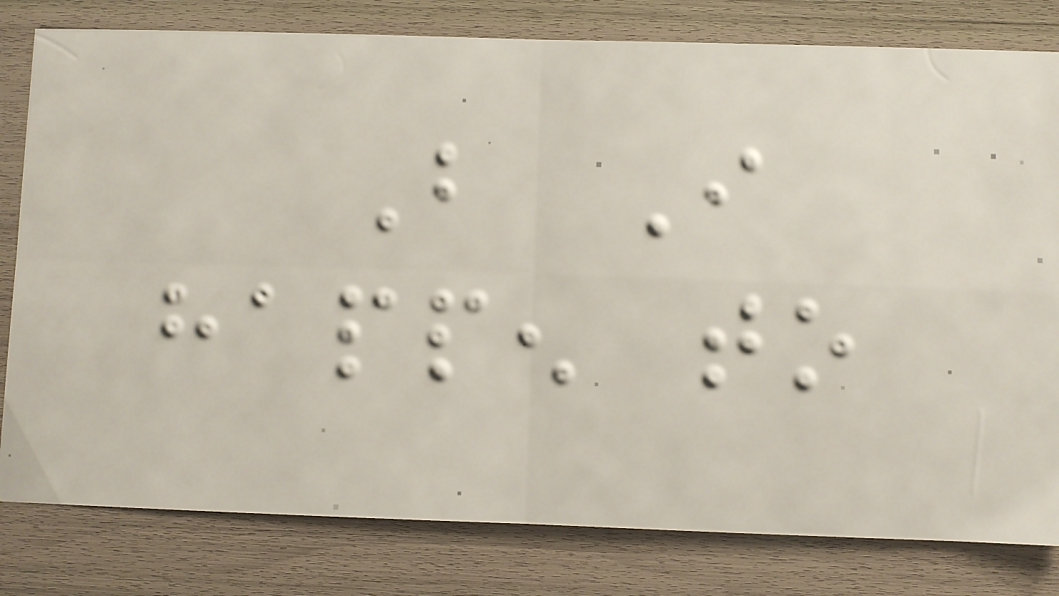But I
happen to
